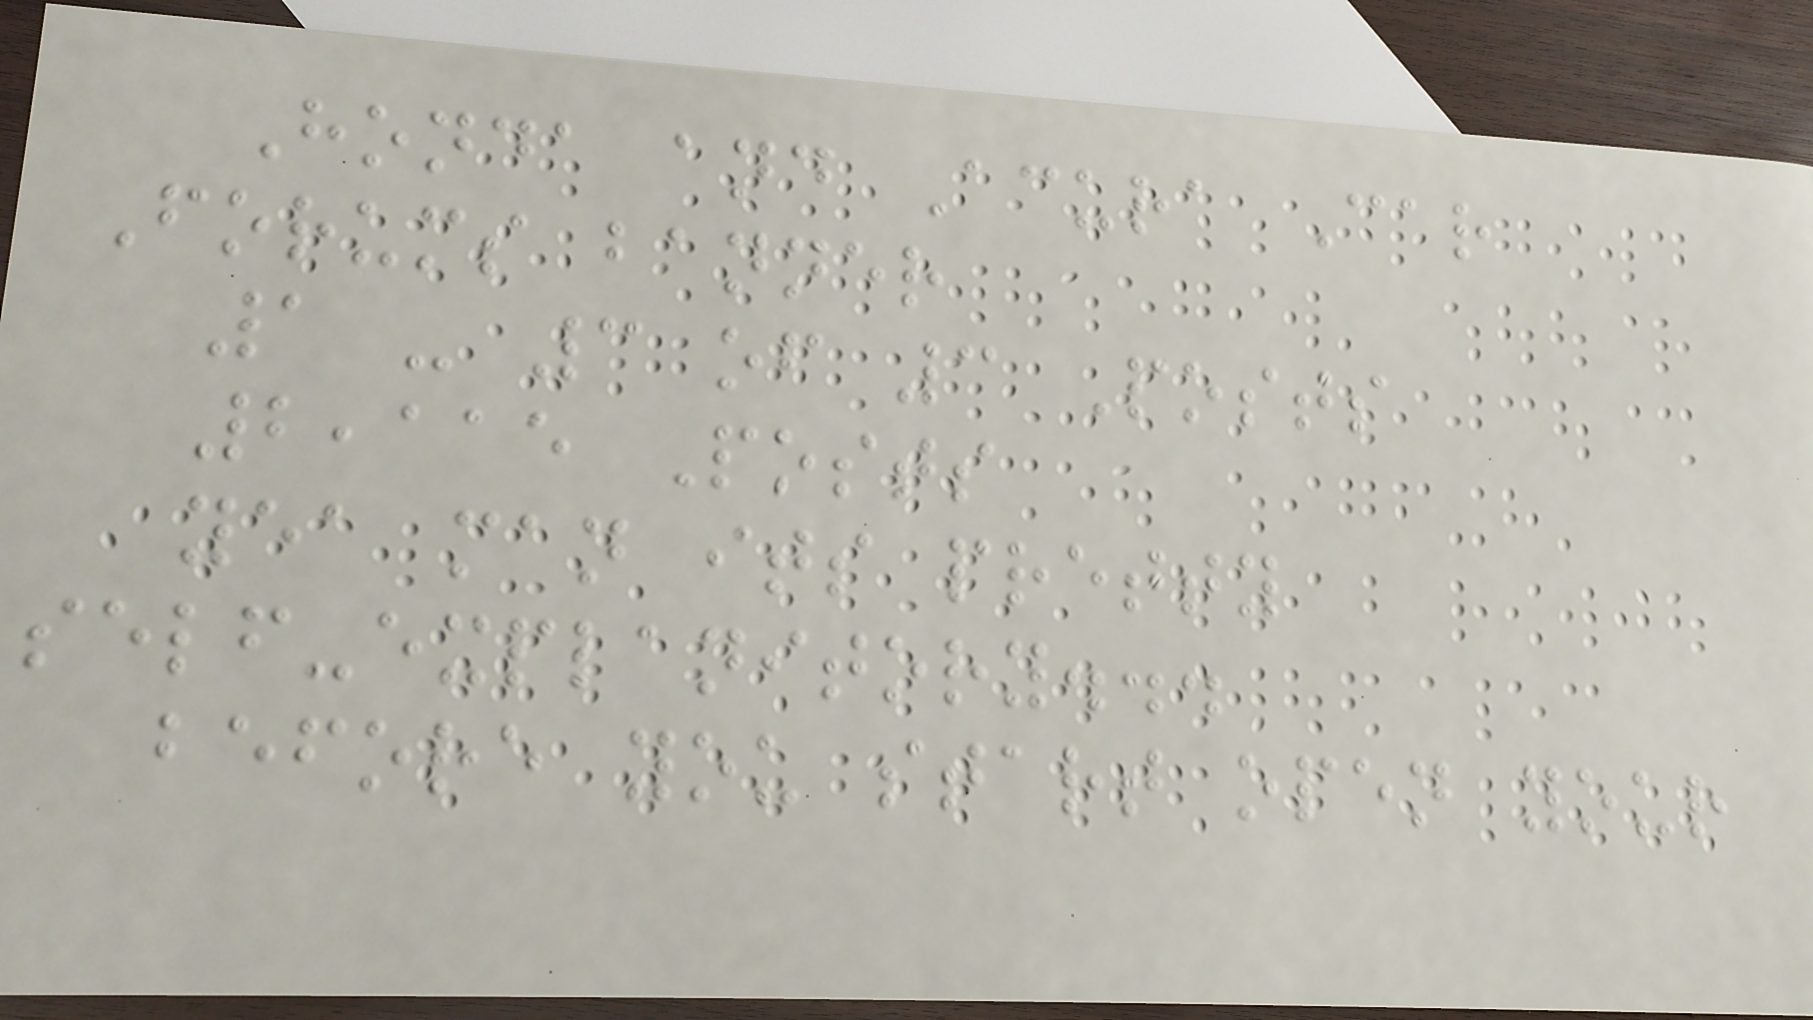Honda and Acura Car
Forums banner
1 - 3 of 3 Posts
2,115 Posts
yea man its pretty
self-explanitory...
before you start open your
